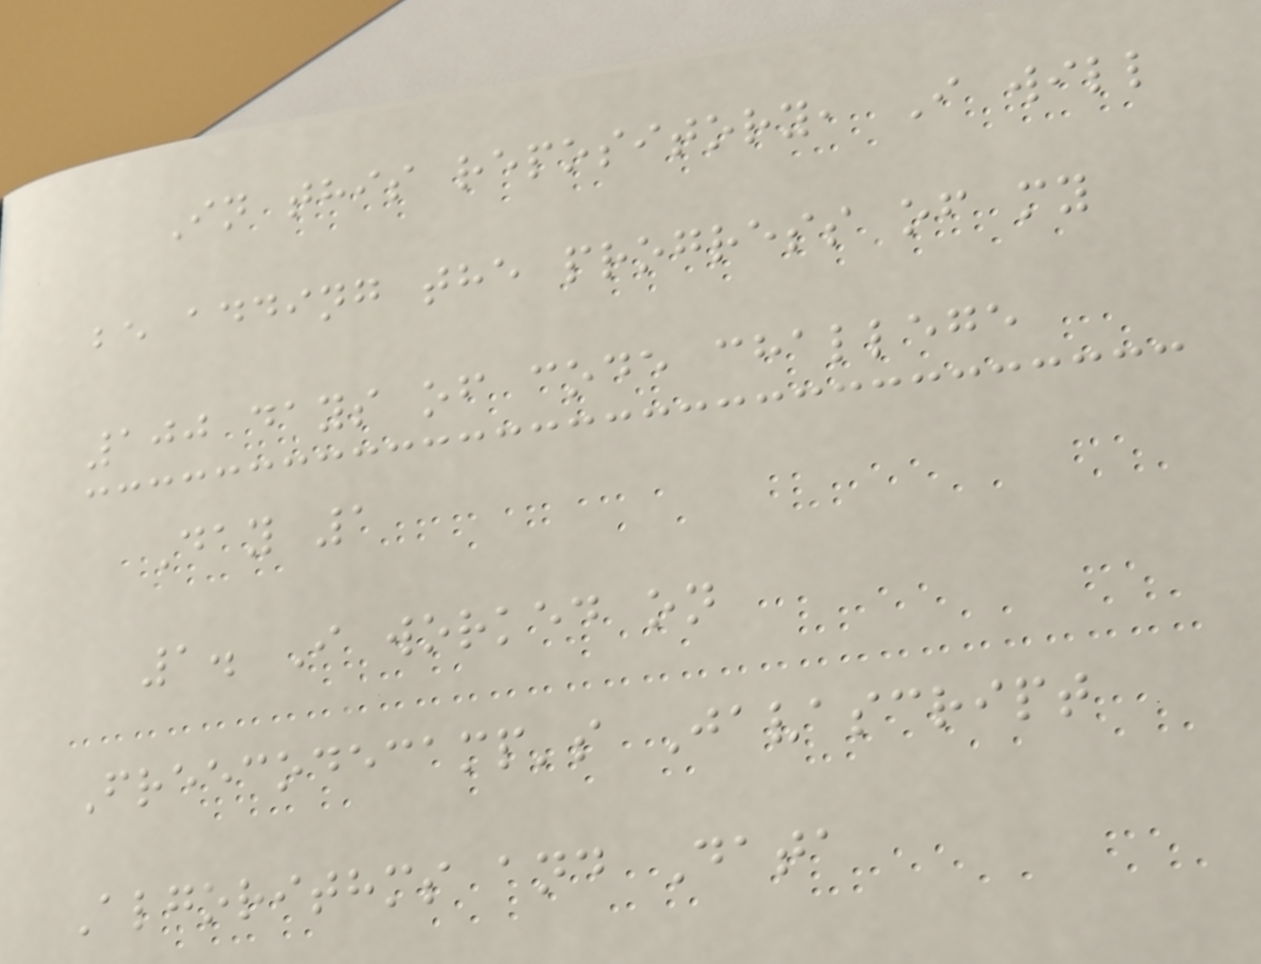In this repository, I will
be adding the progress of my
100 days of code challege
Day 1
1. I worked on
Freecodecamp's Javascript
Algorithms and Data
